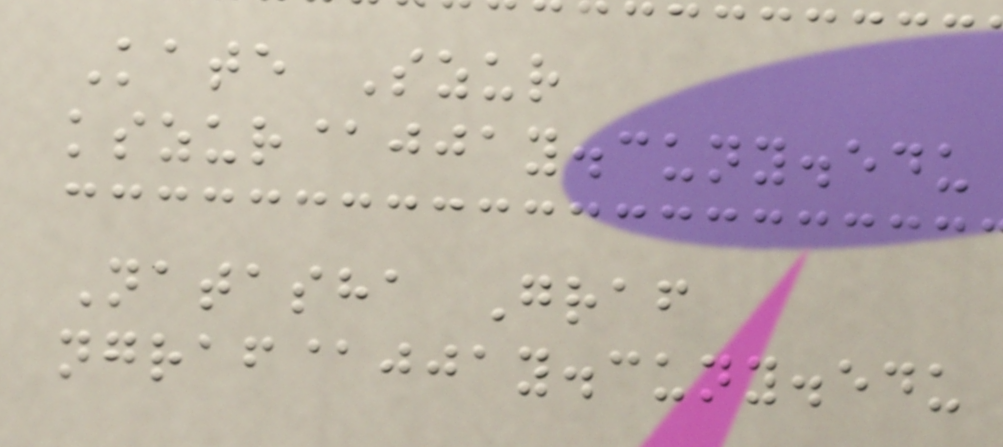Kate Szur
kszur@jjay.cuny.edu
Natasha Graf
ngraf@jjay.cuny.edu
